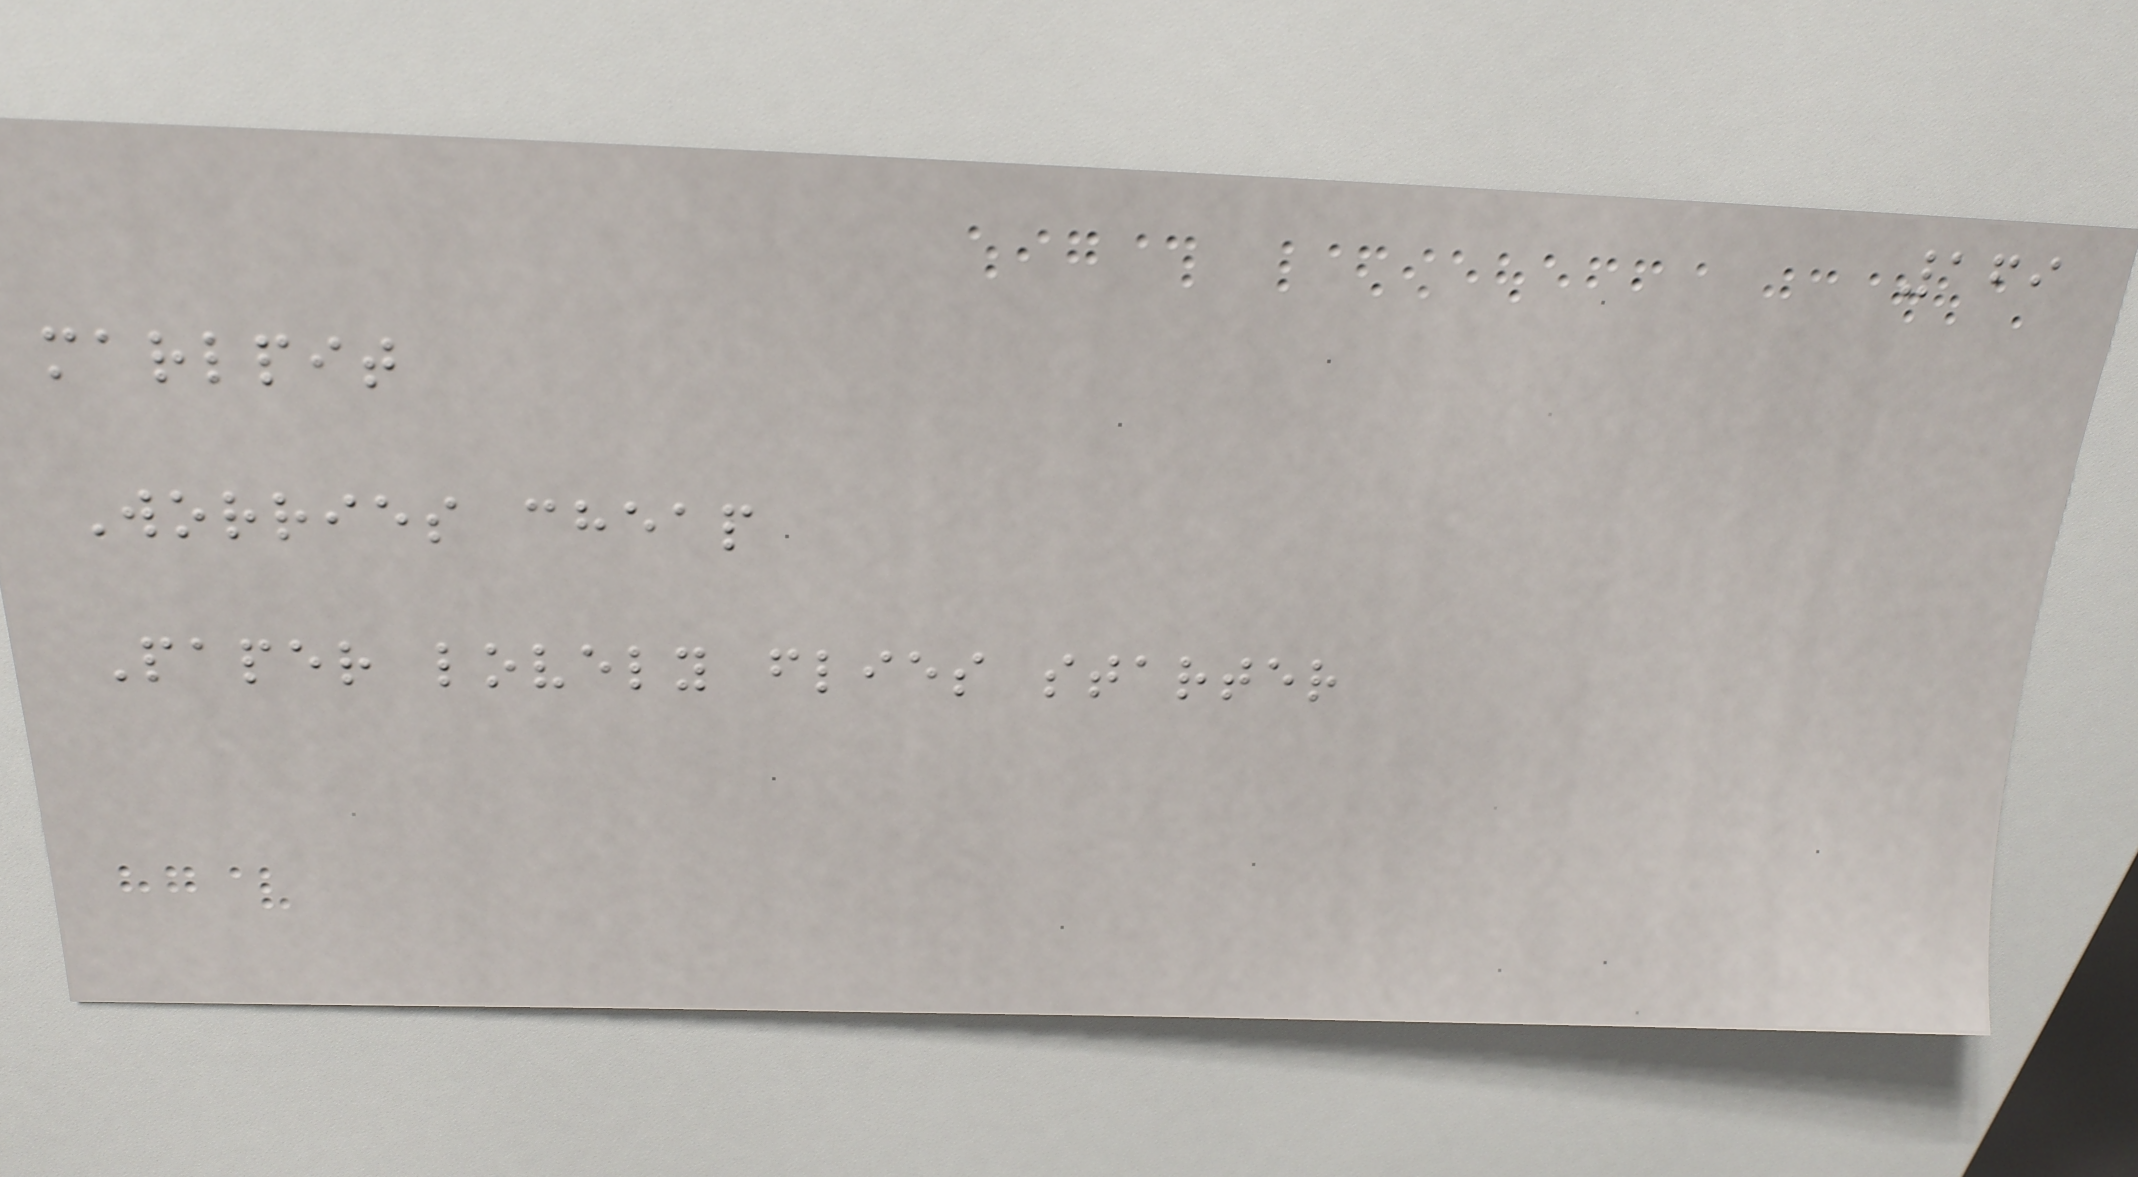169
marlpit
Worries cheap
Paper lovely flies starter
